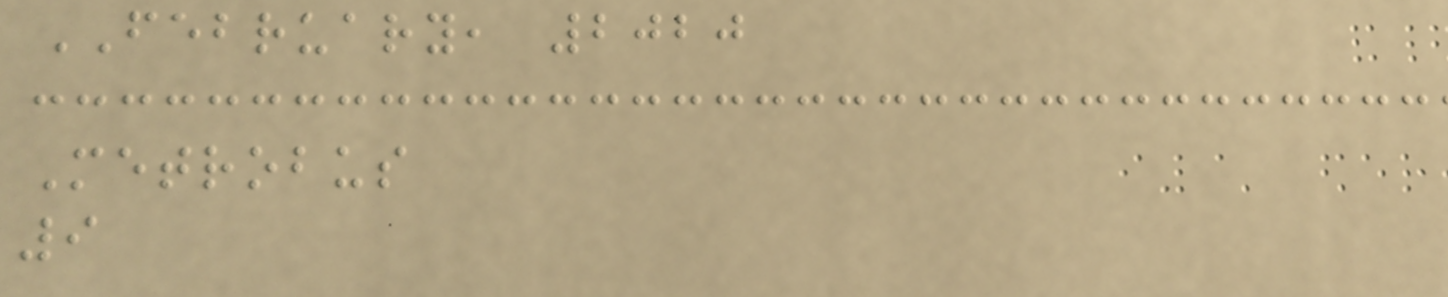FEBRUARY, 2020
Metrobus
9
